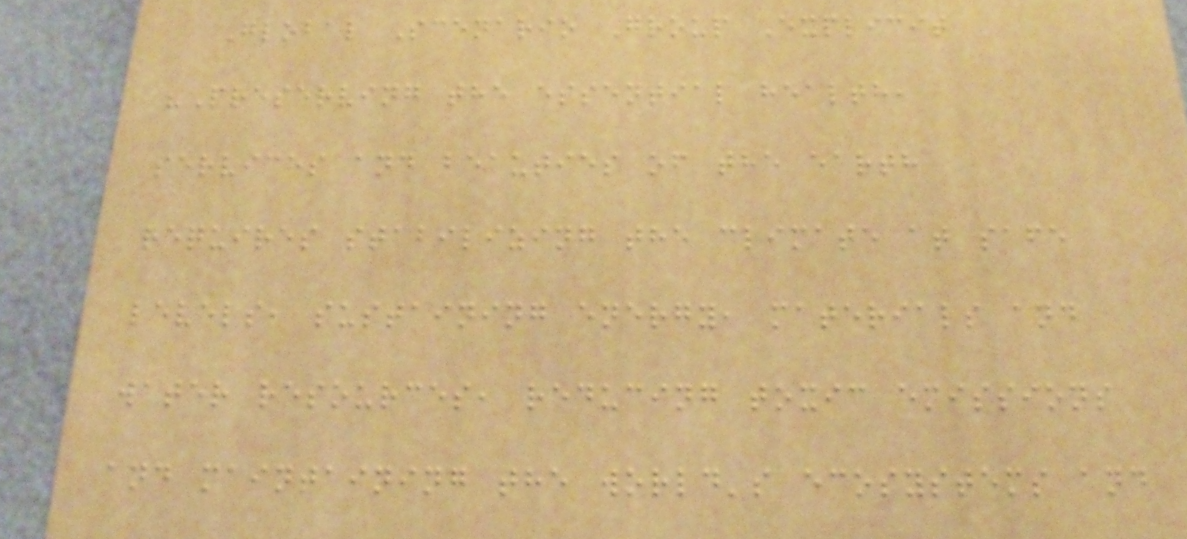Global Scenario Group Explicit
"Preserving the essential health,
services and beauties of the earth
requires stabilizing the climate at safe
levels, sustaining energy, materials and
water resources, reducing toxic emissions
and maintaining the world's ecosystems and
